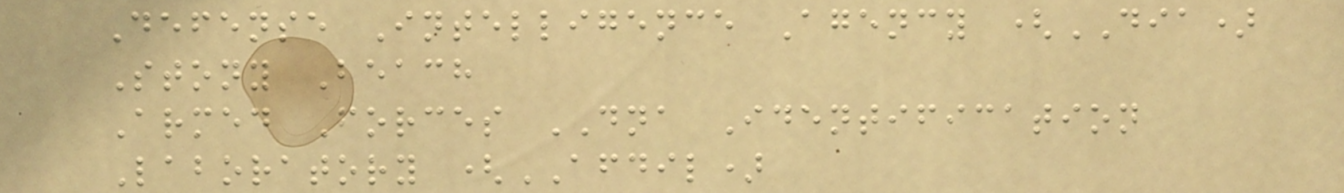Defense Intelligence Agency (DIA)
Stony Beach
Armed Forces DNA Identification
Laboratory (AFDIL)
